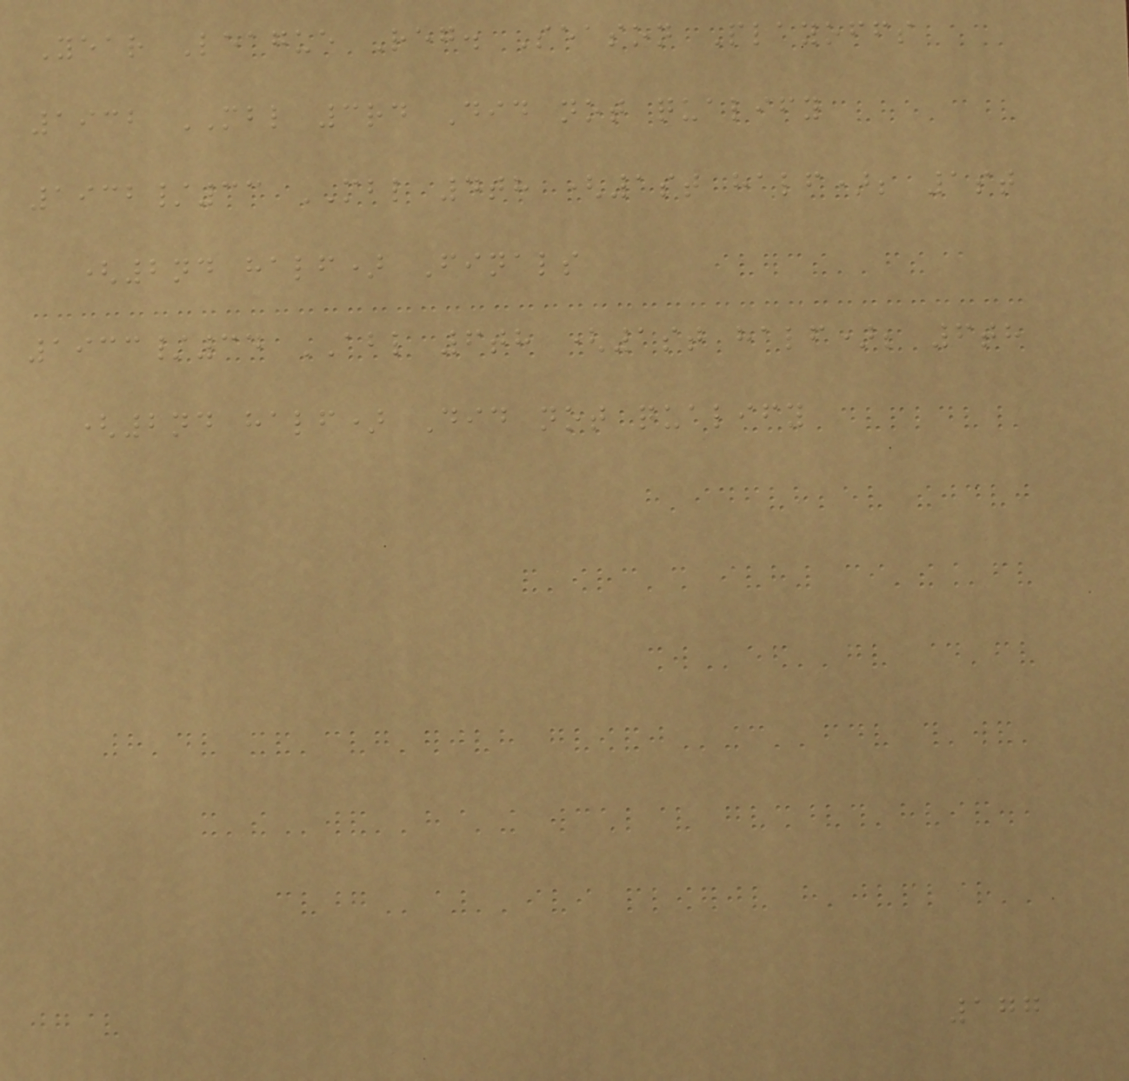Year League Reg. Season Playoffs
1932 MBL 3rd Did not qualify
1932/33 MBL 4th (1st half); 1st
(2nd half) Finals
1933/34 ABL 6th (1st half); 6th
(2nd half) Did not qualify
177
